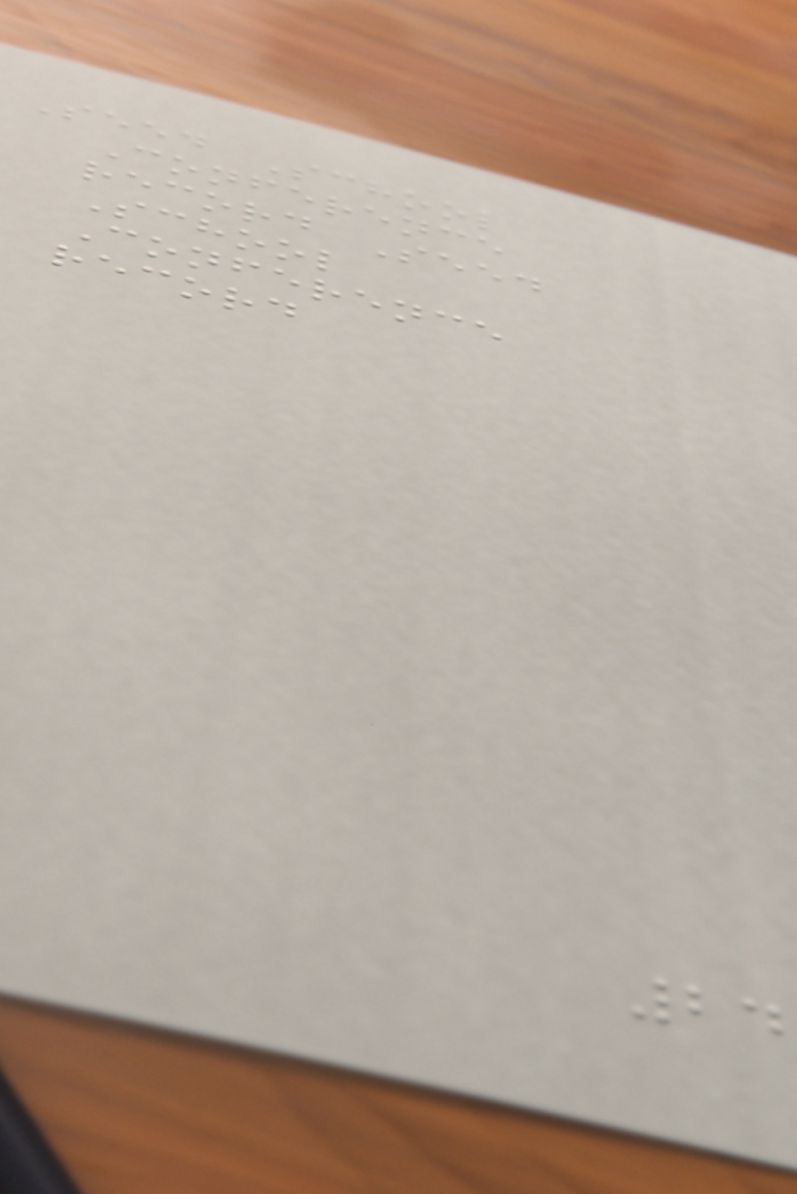Seed School
Conference
record Seed
School
Conference
record
24
